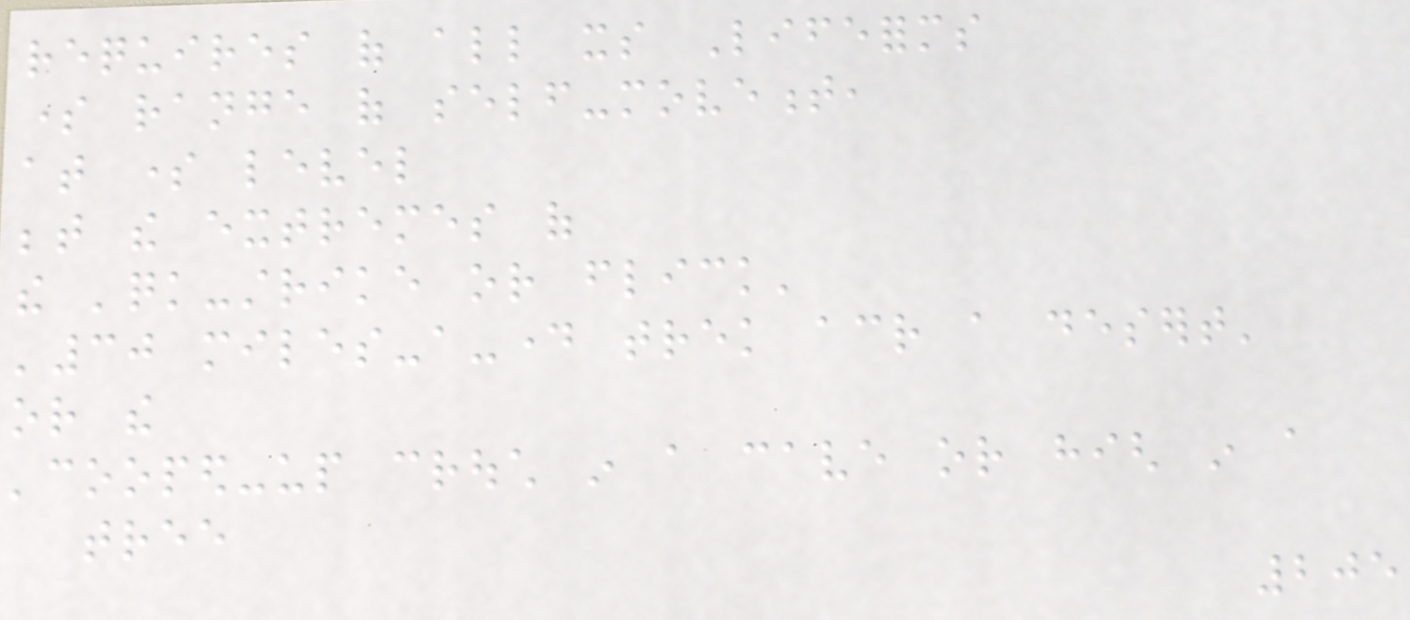requires of all its Lifeforms
some range of self-movement,
at some level
between the extremes of
the 'quick-strike or flick'
'30 miles-a-day trek across a desert'
or the
'cooped-up crouch in a cave or high in a
tree
205
